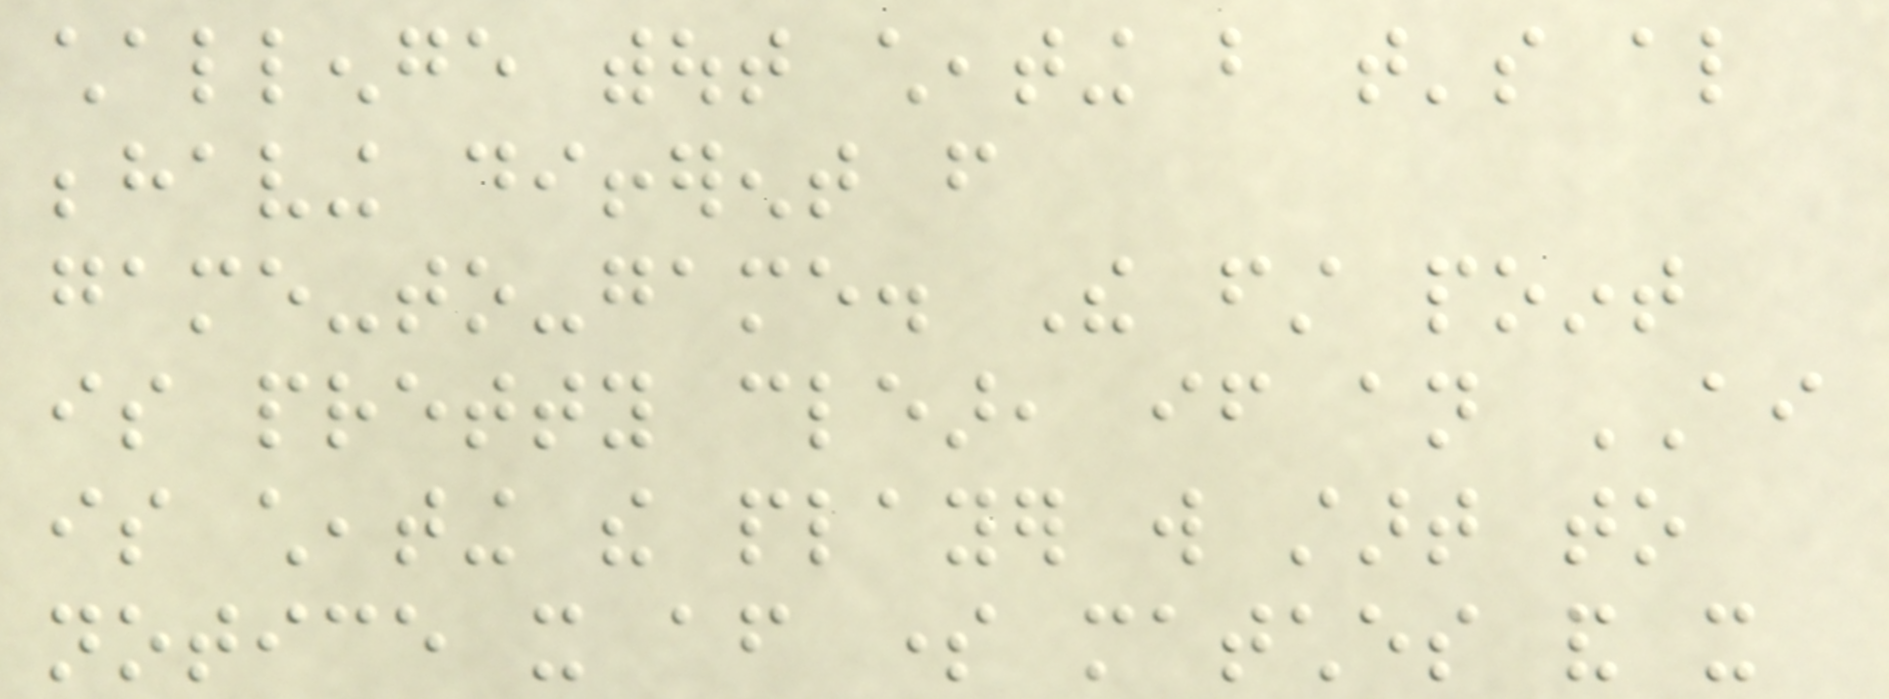challenge without cheating but that's also
behaving different from
game-to-game. The first point
is pretty clear, if an AI
is cheating the player will start to
notice it after some matches and it
